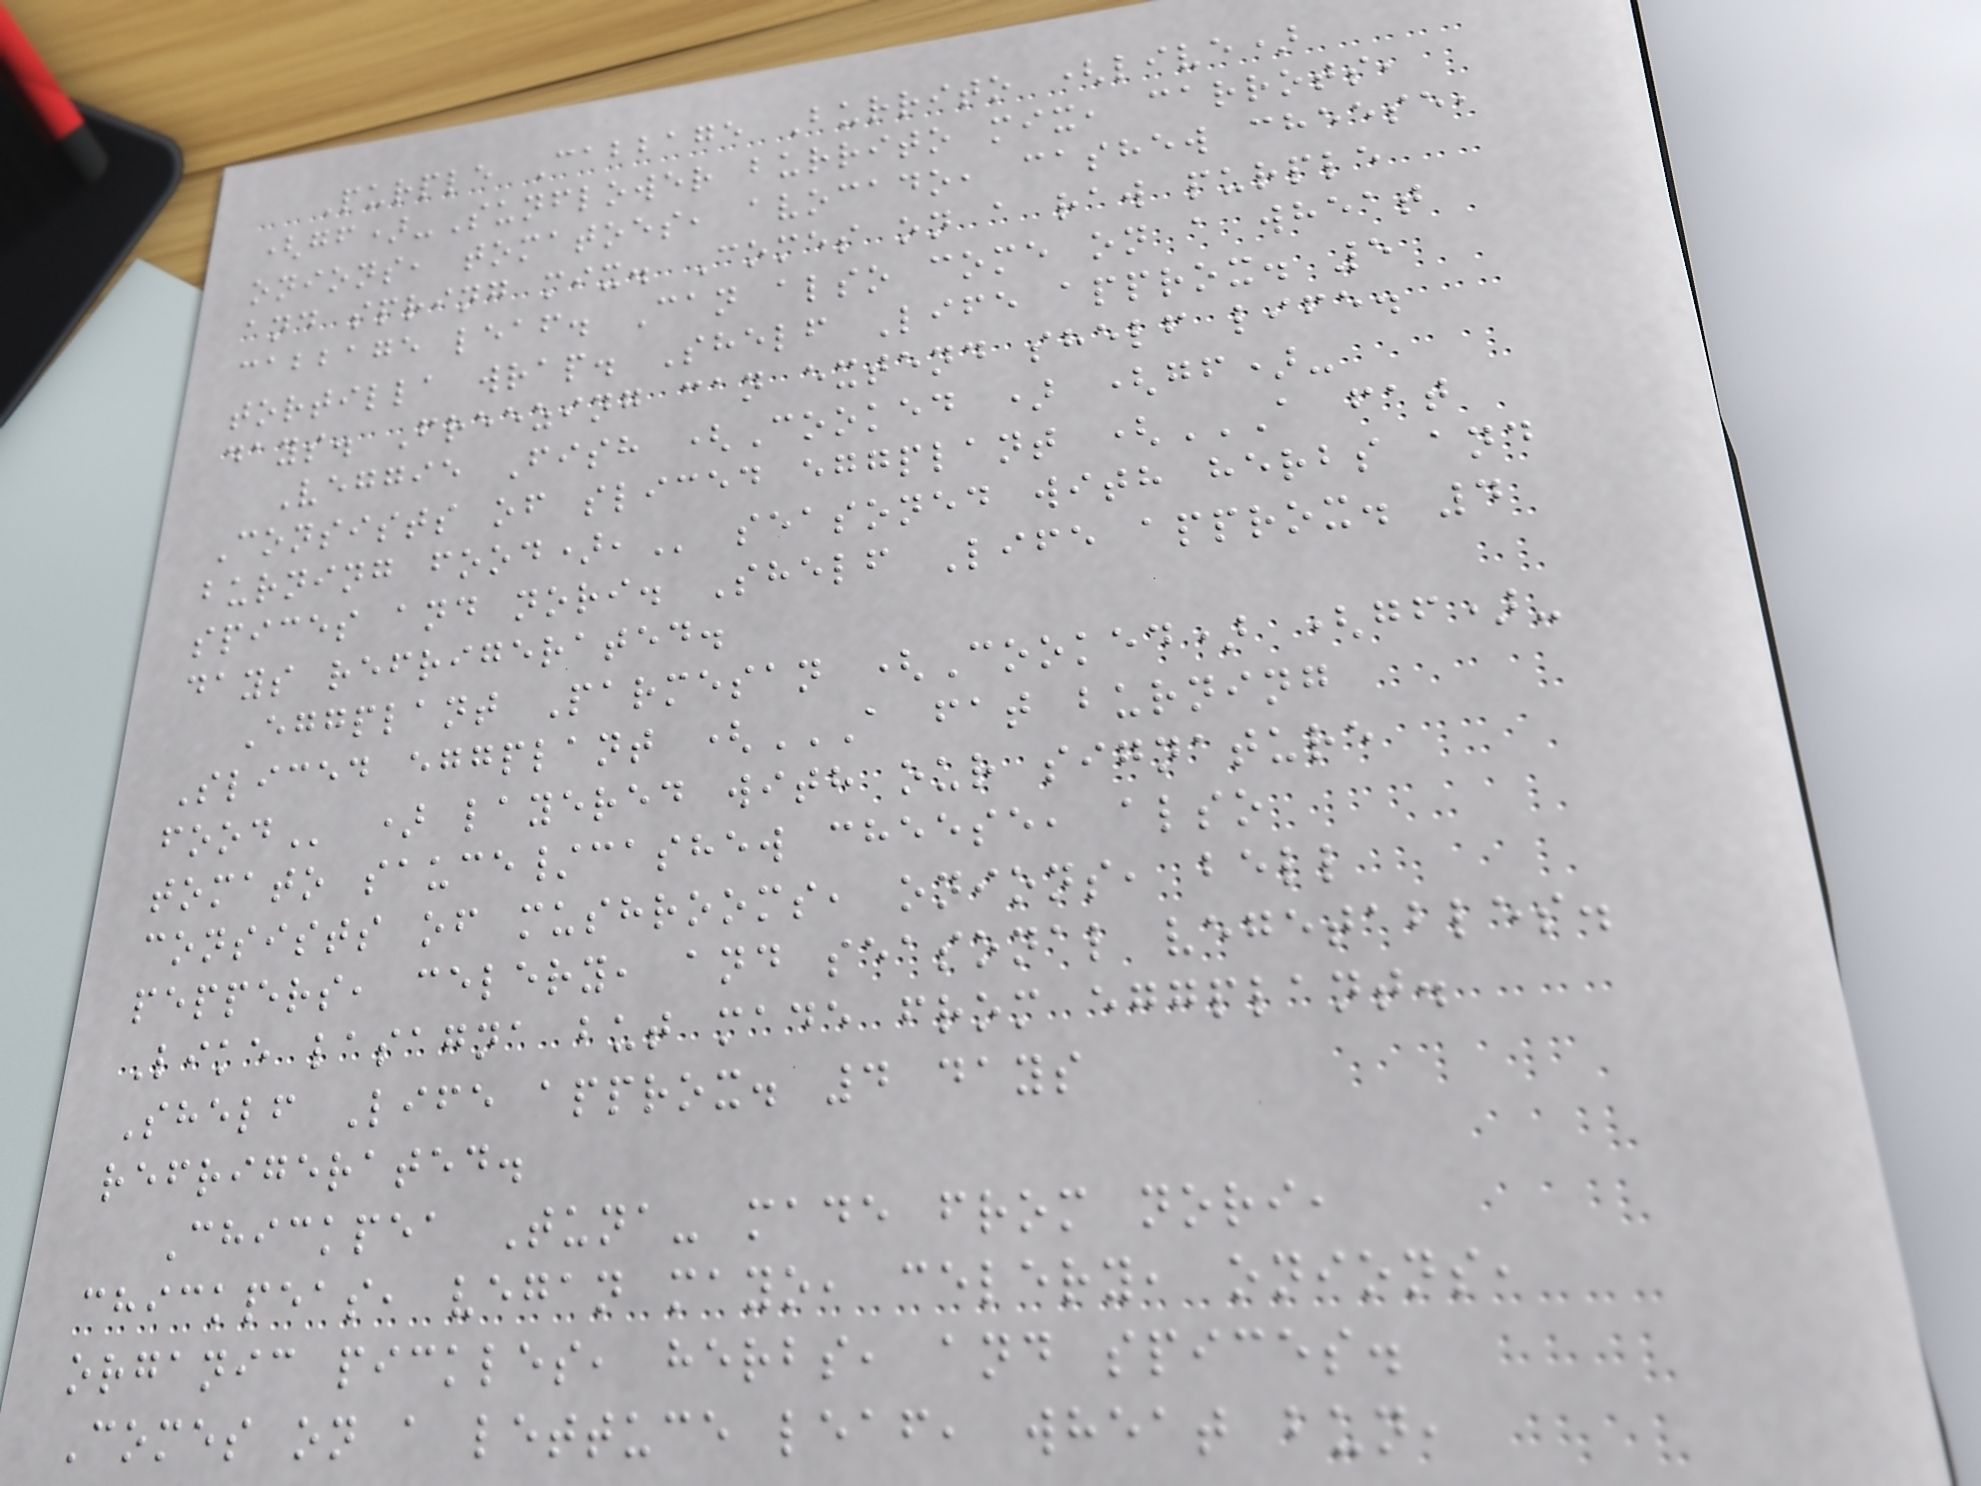Purple Cabbage Burrito (live)
(gf)-Sunflower burrito mix, carrots,
onions, tomatoes, avocado, cashew cheese,
and spring mix. Comes on a raw purple
cabbage leaf. Can also come on a wheat
tortilla wrap. Shelf Life approx. 5
days. Freezing can extend shelf life.
Veggie Fish (Cooked ) (gf)-
Consists of sliced eggplant (A FAT
BURNING FOOD), seasoned with herbs and
spices and nori. Shelf Life approx. 4
days refrigerated.
Eggplant Parmesan (Cooked) (gf)-
Sliced eggplant (A FAT BURNING
FOOD ) layered with our signature
tomato sauce/cashew cheese, also
consists of mushrooms, onions, bell
peppers, celery, and seasonal vegetables.
Like lasagna but made from eggplant.
Shelf Life approx. 4 days
refrigerated.
Chickpea Tuna- made from nori,
chickpeas, vegan mayo, celery, onions,
organic pickles, herbs, and spices.
Comes on a lettuce leaf, wheat bun,
